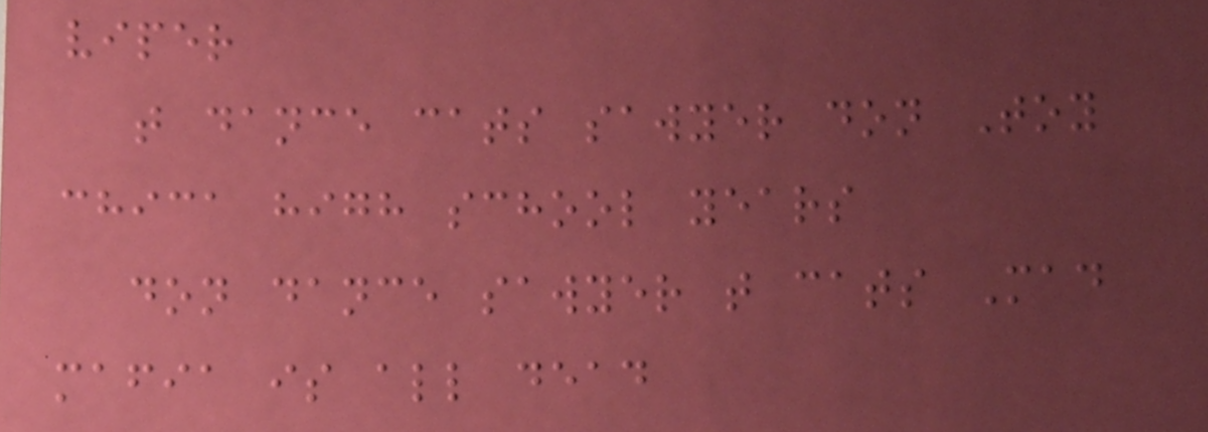viper
t dance cats sawyer don Toy
chica high school years
don dance sawyer t cats Mad
mafia is all dead
